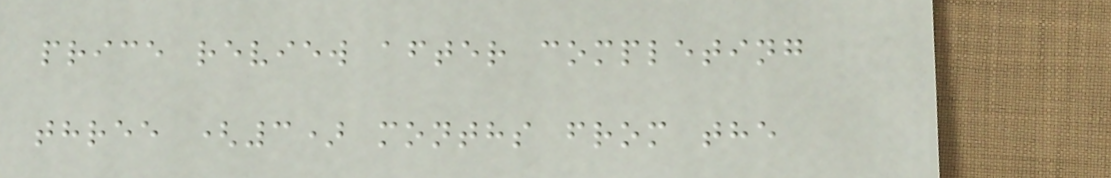price review after completing
three (3) months from the
